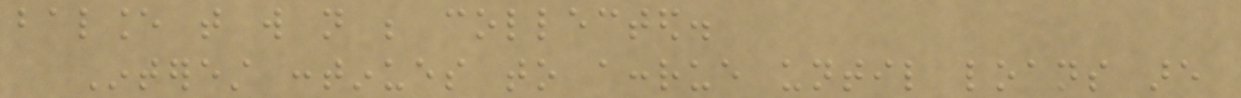balance that will not be collected.
Interest continues to accrue until loans are
